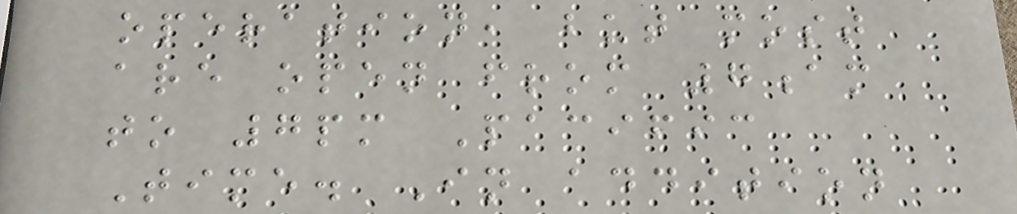operation, but most
are open from 7am
to 7pm Pacific
Time. In addition
